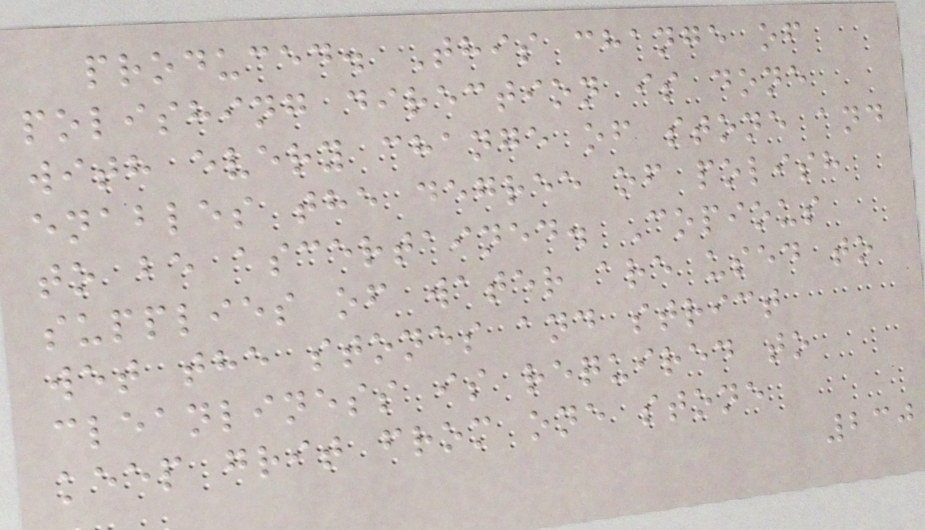produced. This change of
polishing direction is done
with every change of stone and
enables the degree of polish
to be ascertained. Copious
supplies of water are used to
wet the stones and strict
cleanliness is required to
keep grit from one stone
230
